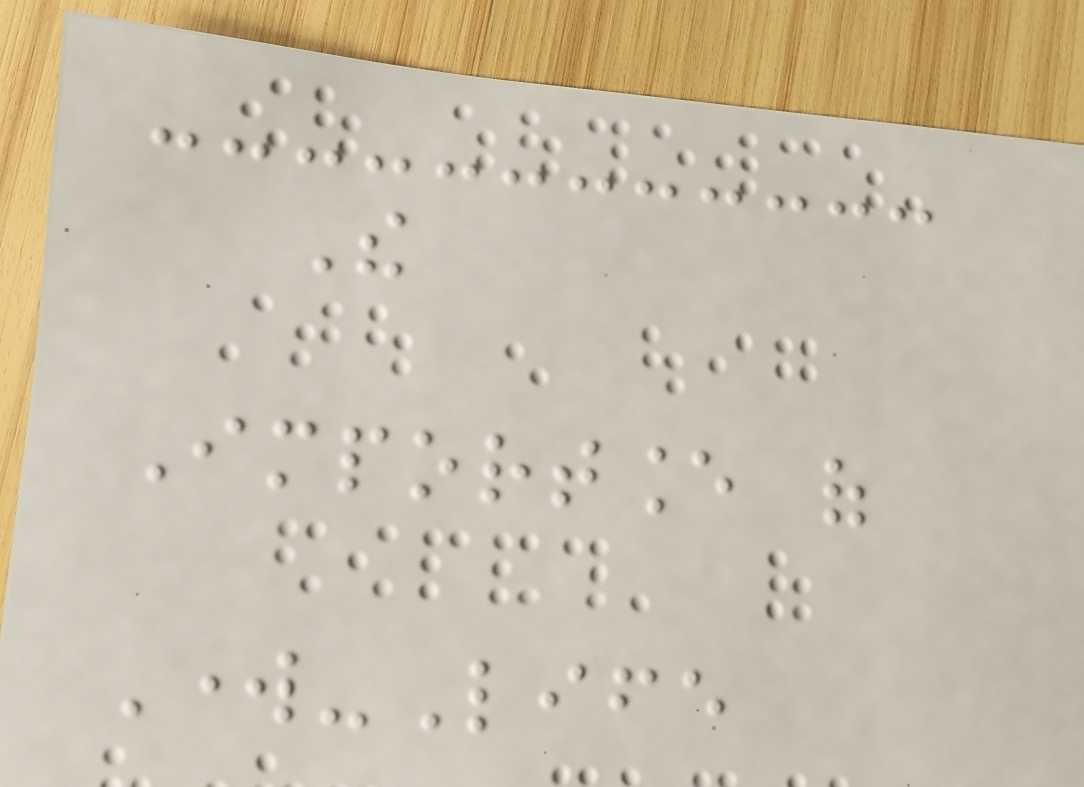The
Importance of
Work-Life
